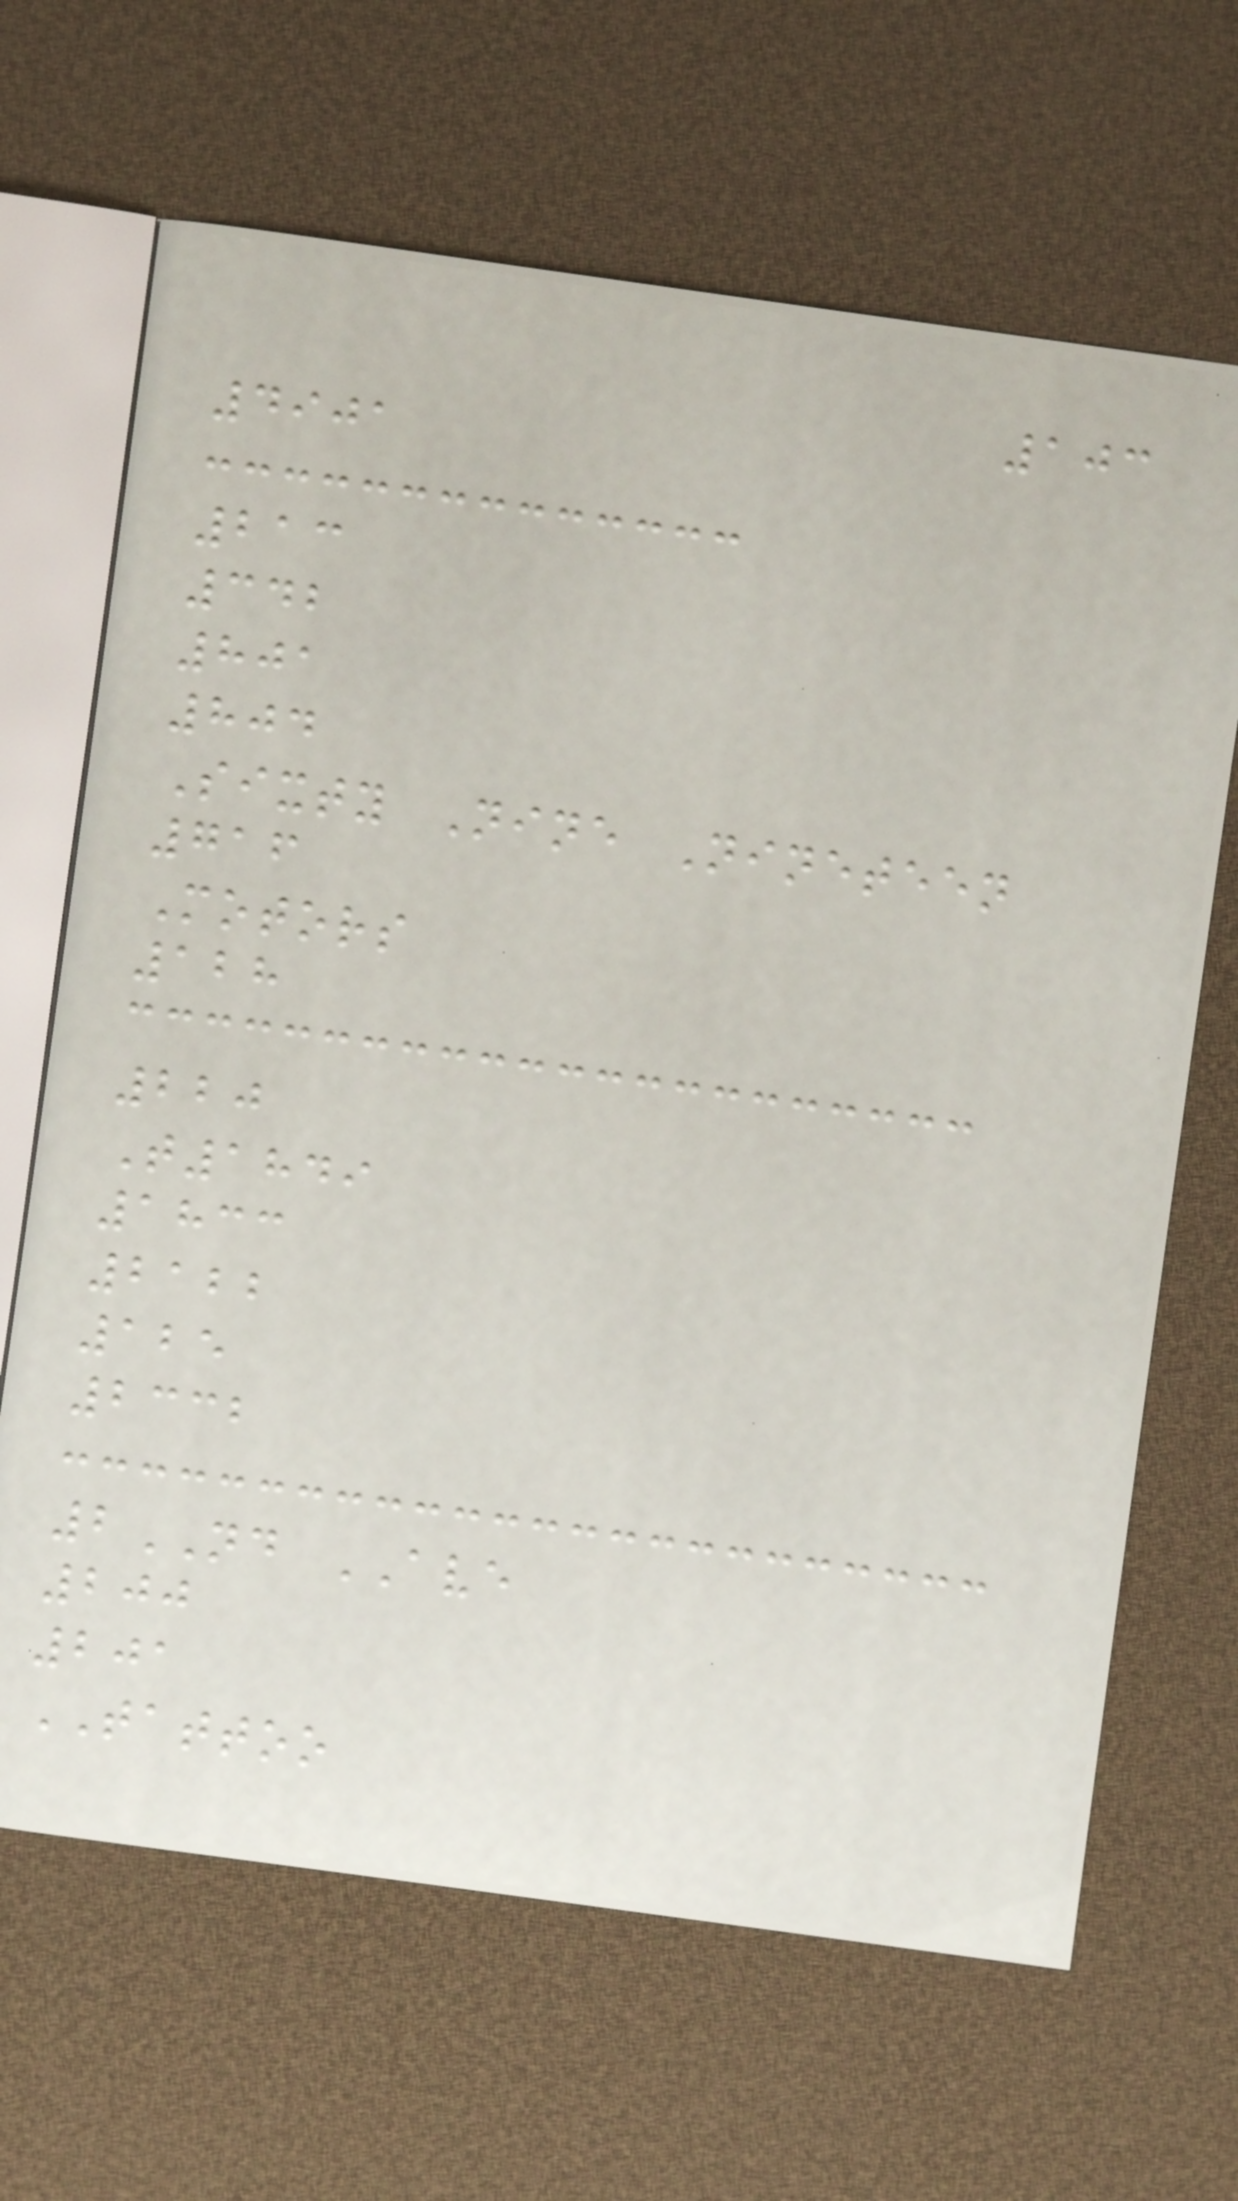103
4901
213
342
801
804
Sixty Nine Nineteen
716
Motors
128
220
T1849
1833
2122
125
2332
2ND AVE
200
201
TATTOO
